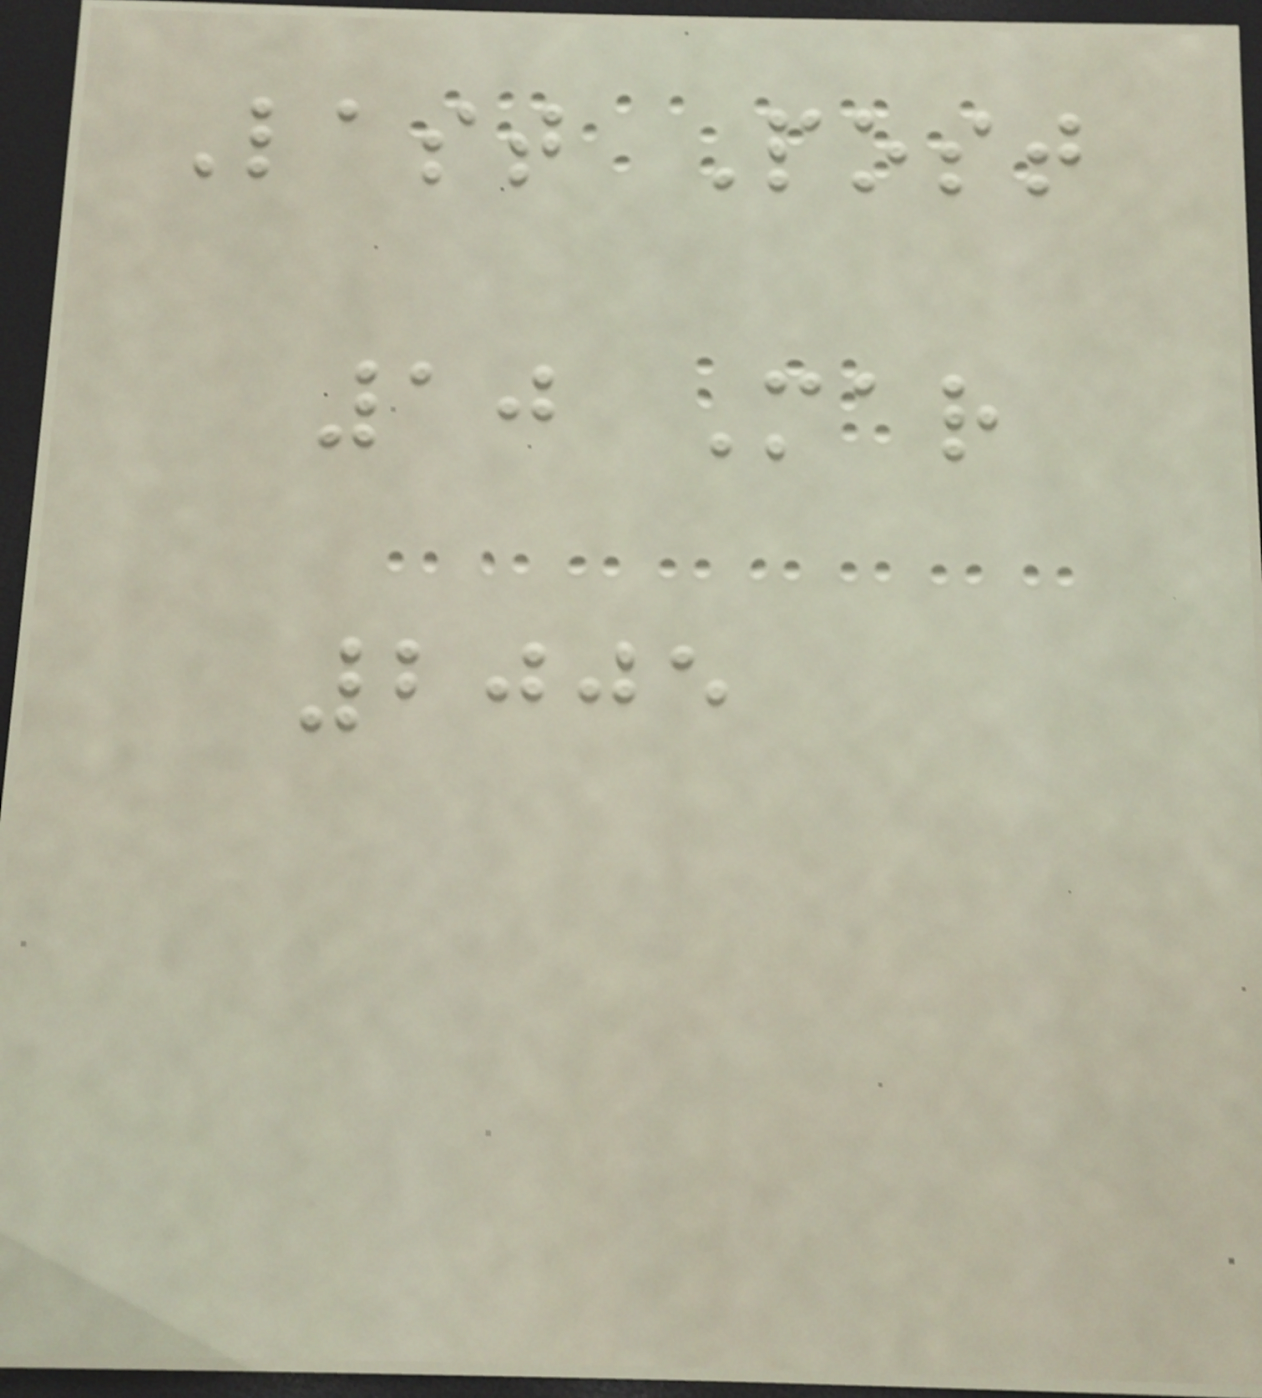Last Post
10 Mar
2005
